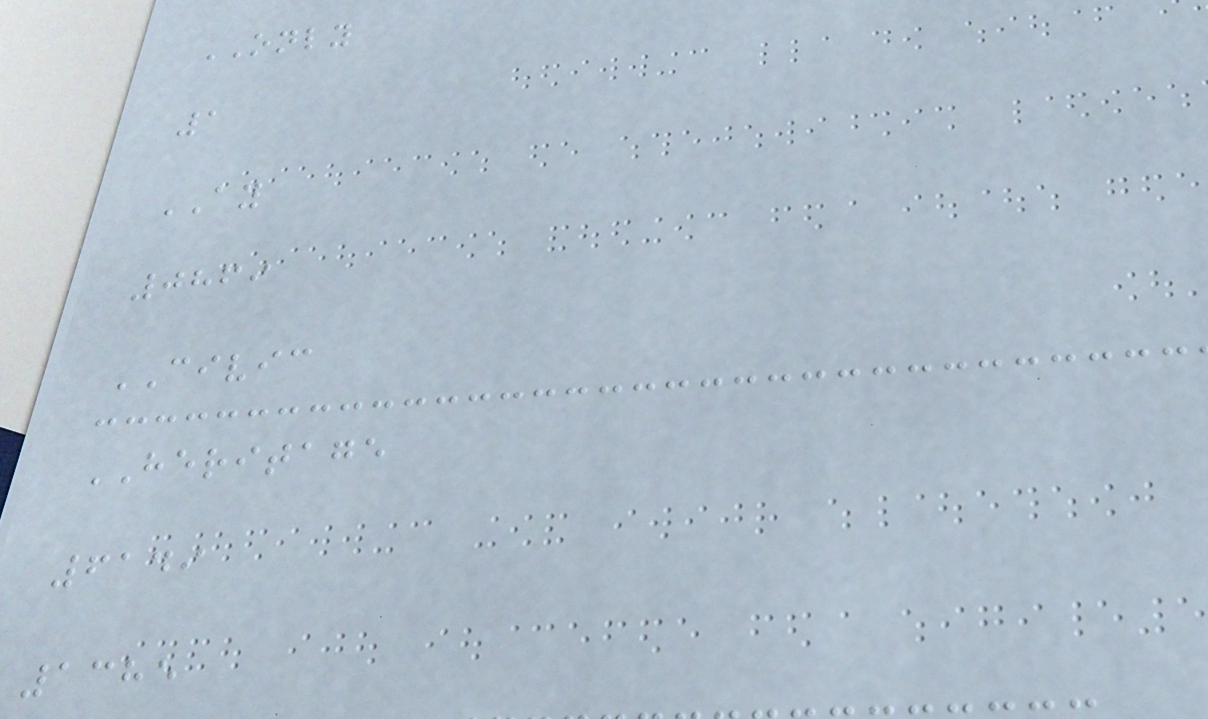ONLY
1
AY
0869
CIVIC
HERITAGE
6149
1385
